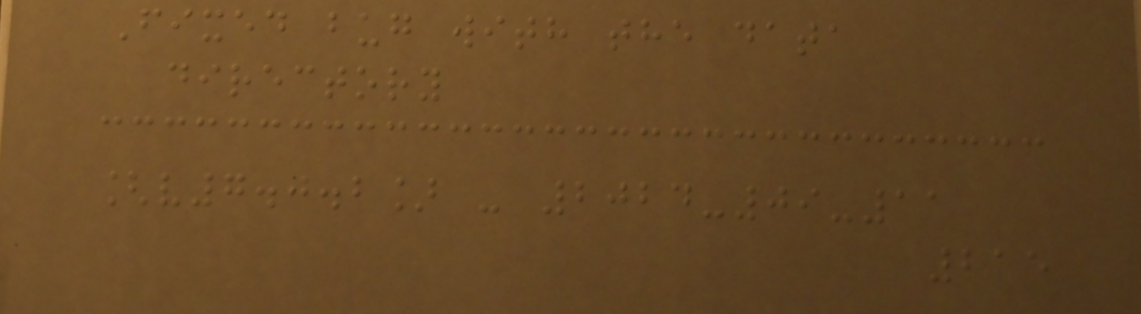Fixed bug with the data
directory
[v7.0.2] - 2024-09-11
215
